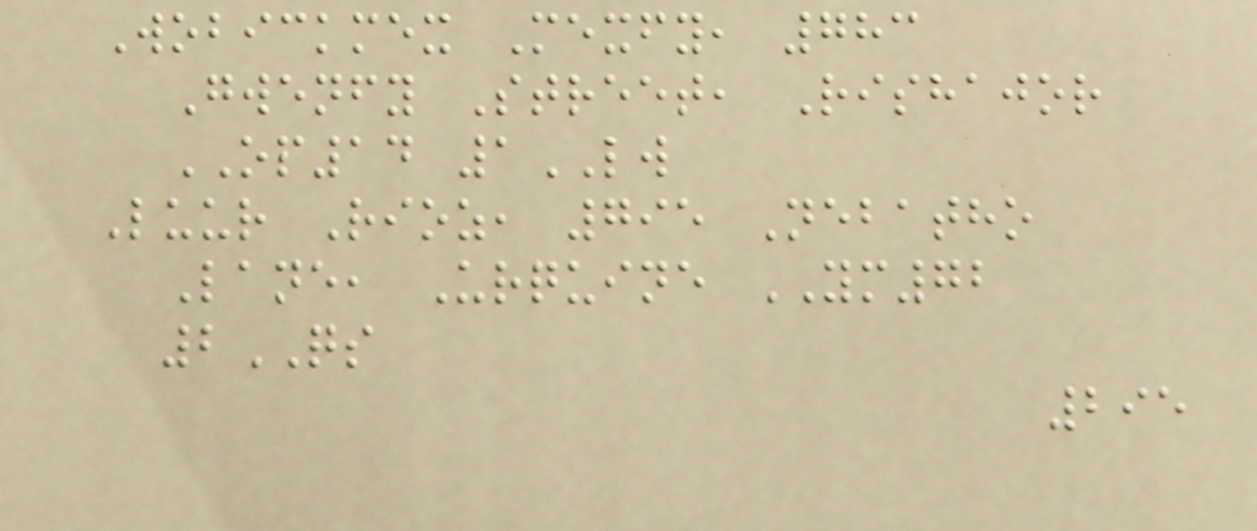Wobickmex Mexfy, 783
Gwenfy Street, Rishajor
OP14 1LW
Luur Rioz, 795 Nebatho
Lane, Urquine YM72
2QS
295
